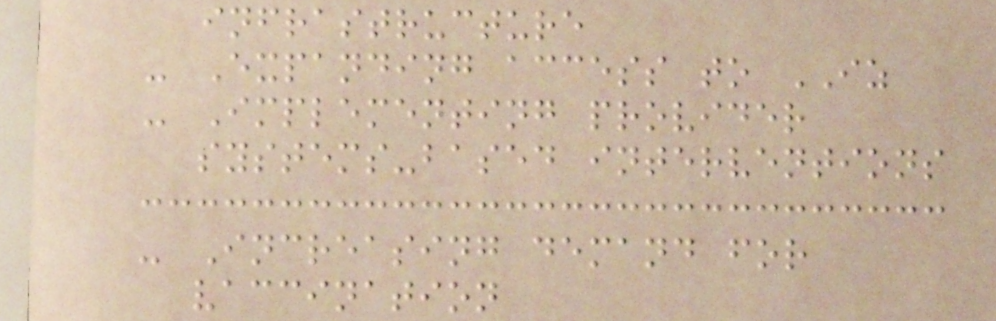infrastructure
- Expanding access to IZ
- Implementing provider
systems-based interventions
- Increasing demand for
vaccination
